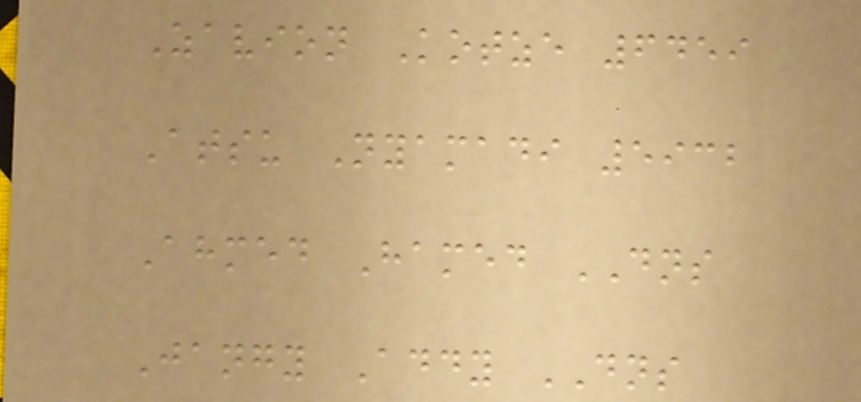Zavion Kotze 6459
Atsu Nyamadi 5932
Ahmed Hamed DNS
Jangy Addy DNS
